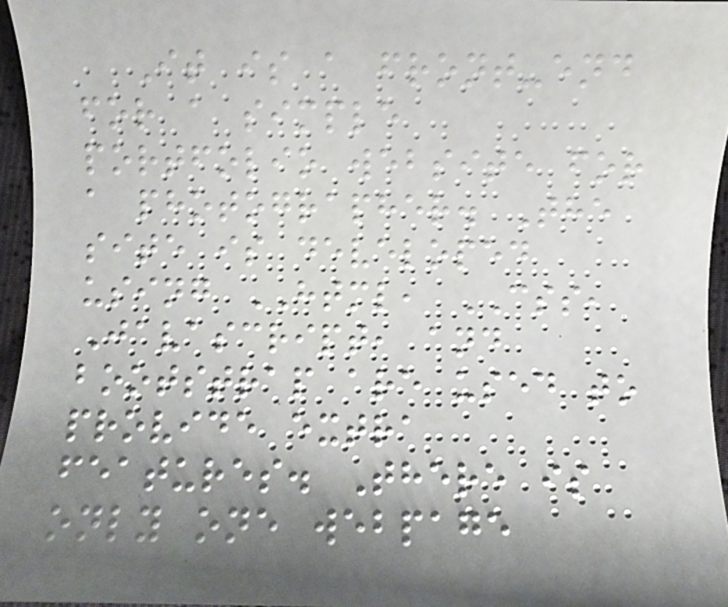It is a front-end
for a simple
portfolio website for
a photographer. The
site is developed
using HTML, CSS,
Javascript, and
bootstrap are used to
provide extra
features. There is
only one webpage
